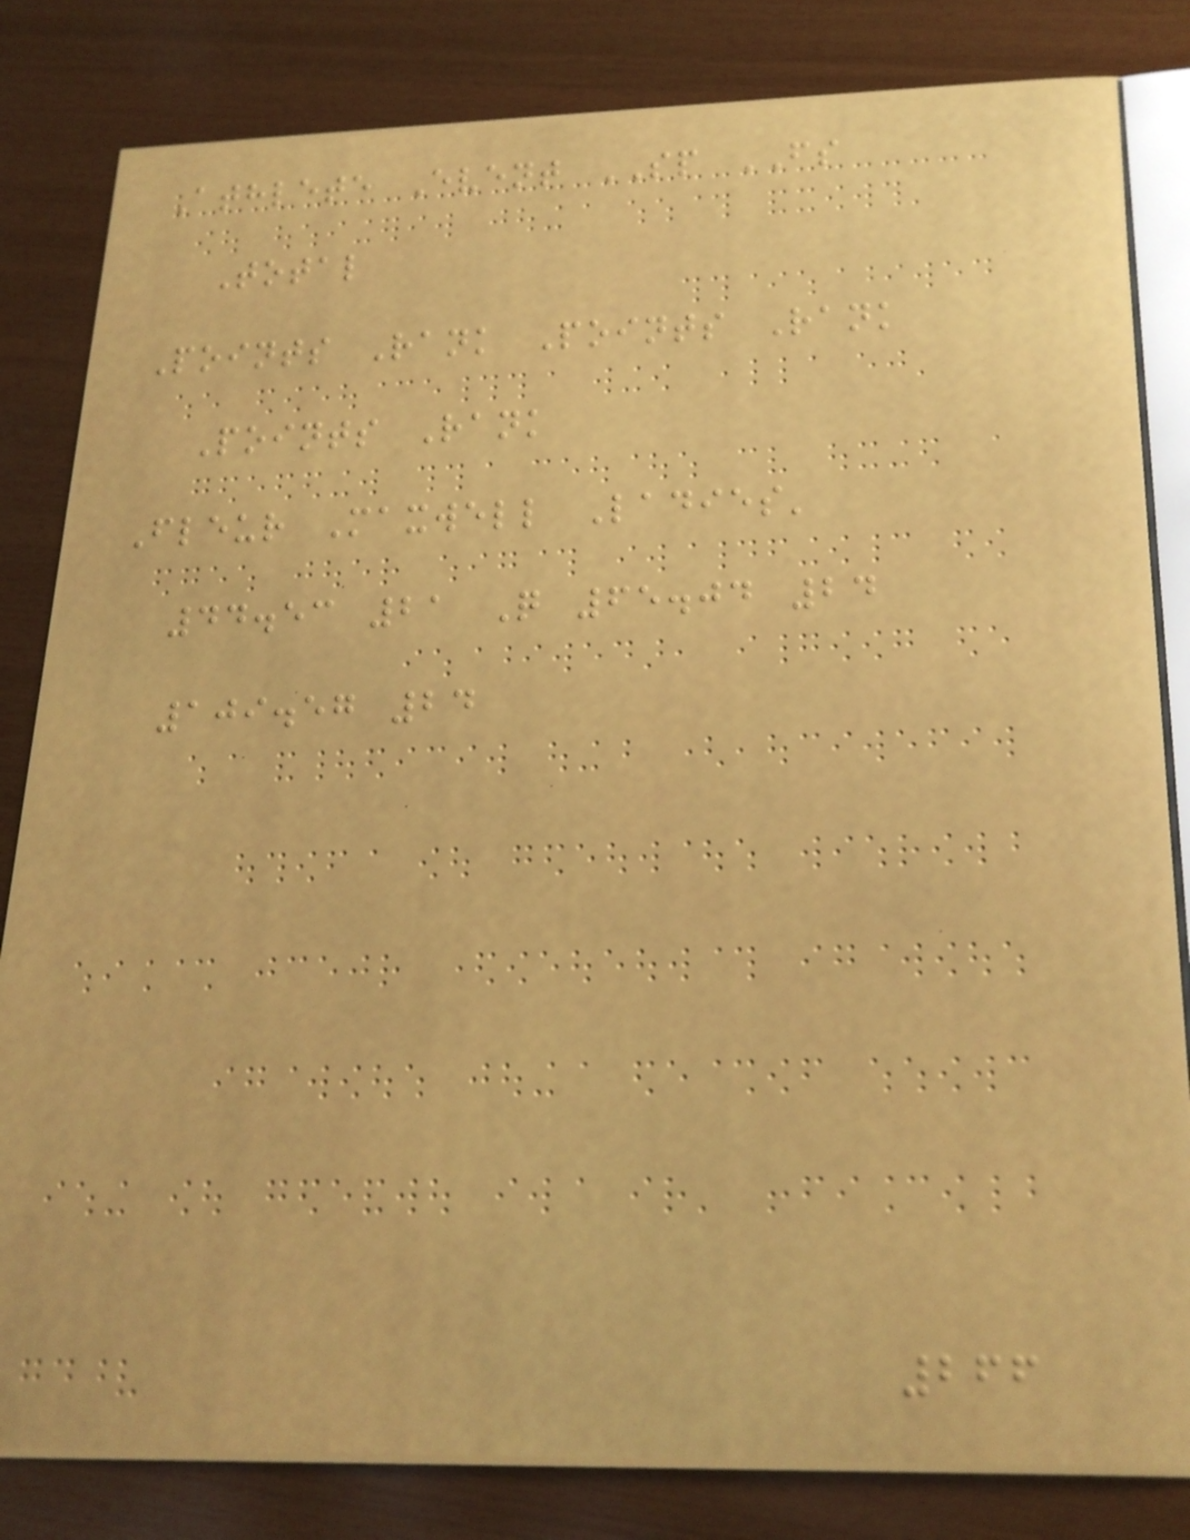Athlete Event SP FS
Total
Points Rank Points Rank
Points Rank
Fleur Maxwell Ladies'
44.53 21 Q 65.04 24
109.57 24
266
